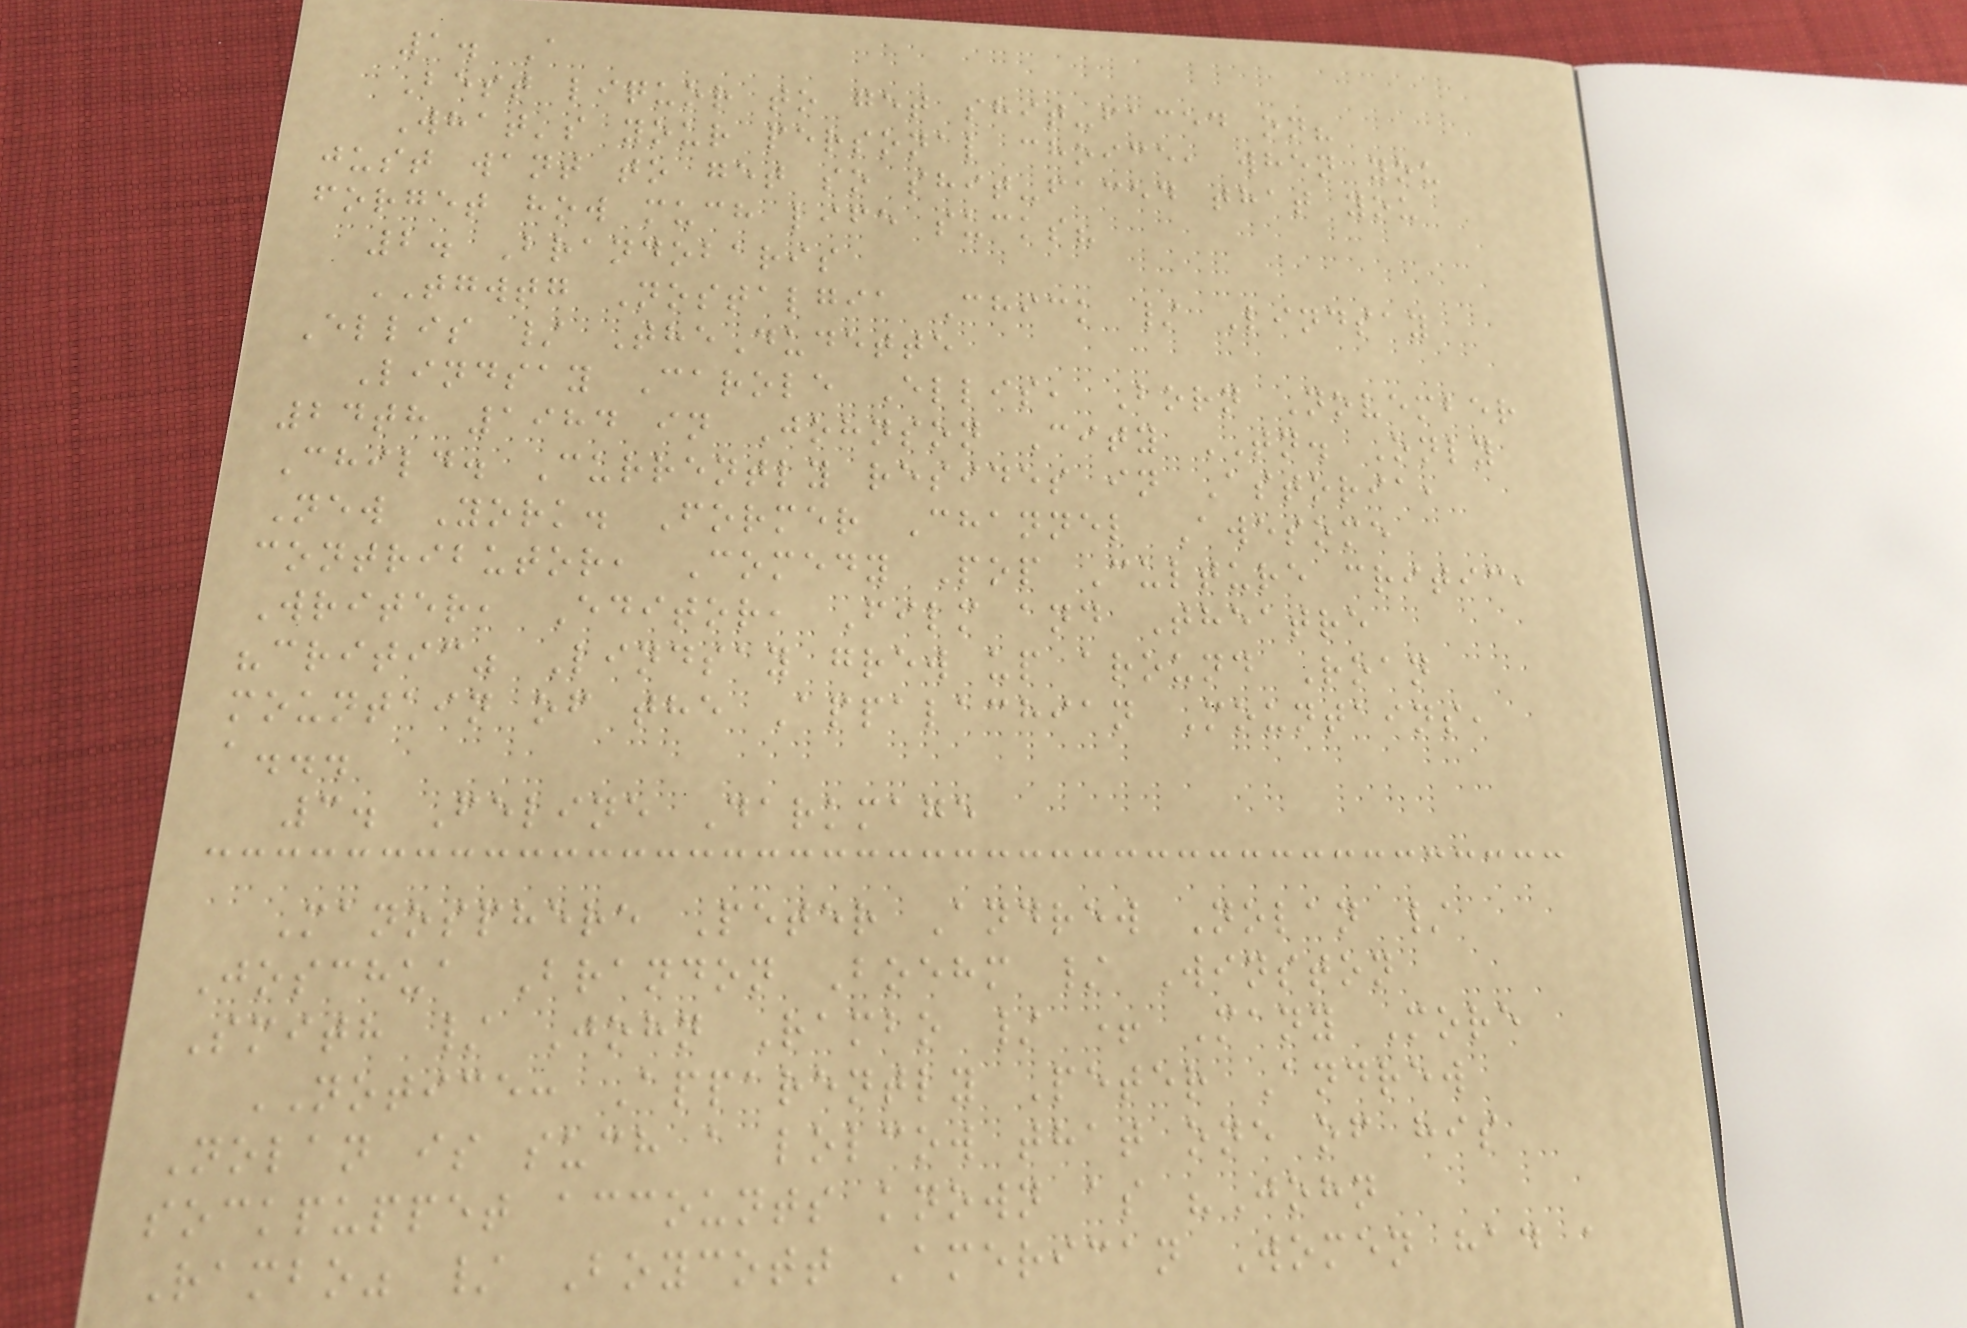1. A
Best liquor to get shit-faced on?
What's your personal choice, when you
just want to get so shit-faced that you
forget how much life sucks?
2. Brandobaris
TGWTG Nostalgia Chick / Lindsay
Ellis / TheDudette
Lindsay Carole Ellis, Born November
24th 1984 in Johnson City TN. Only
Child. Currently resides in Astoria,
New York. Former Channel Awesome
contributor, Comedy Pop Culture critic,
Writer, Editor, Film and Theatre
"critic" Lindsay grew up around Roan
mountain of the Appalachian Mountains,
a...
3. Feline Darkmage
Manosphere Peter Andrew Nolan /
Joschua Brandon Boehm / Winston
Smith / John Rambo / + Many More
NOTICE: Apparently Peter Andrew
Nolan is such a lolcow that one of his
sockpuppet accounts known as "John
Rambo" / Boycott American Women had a
